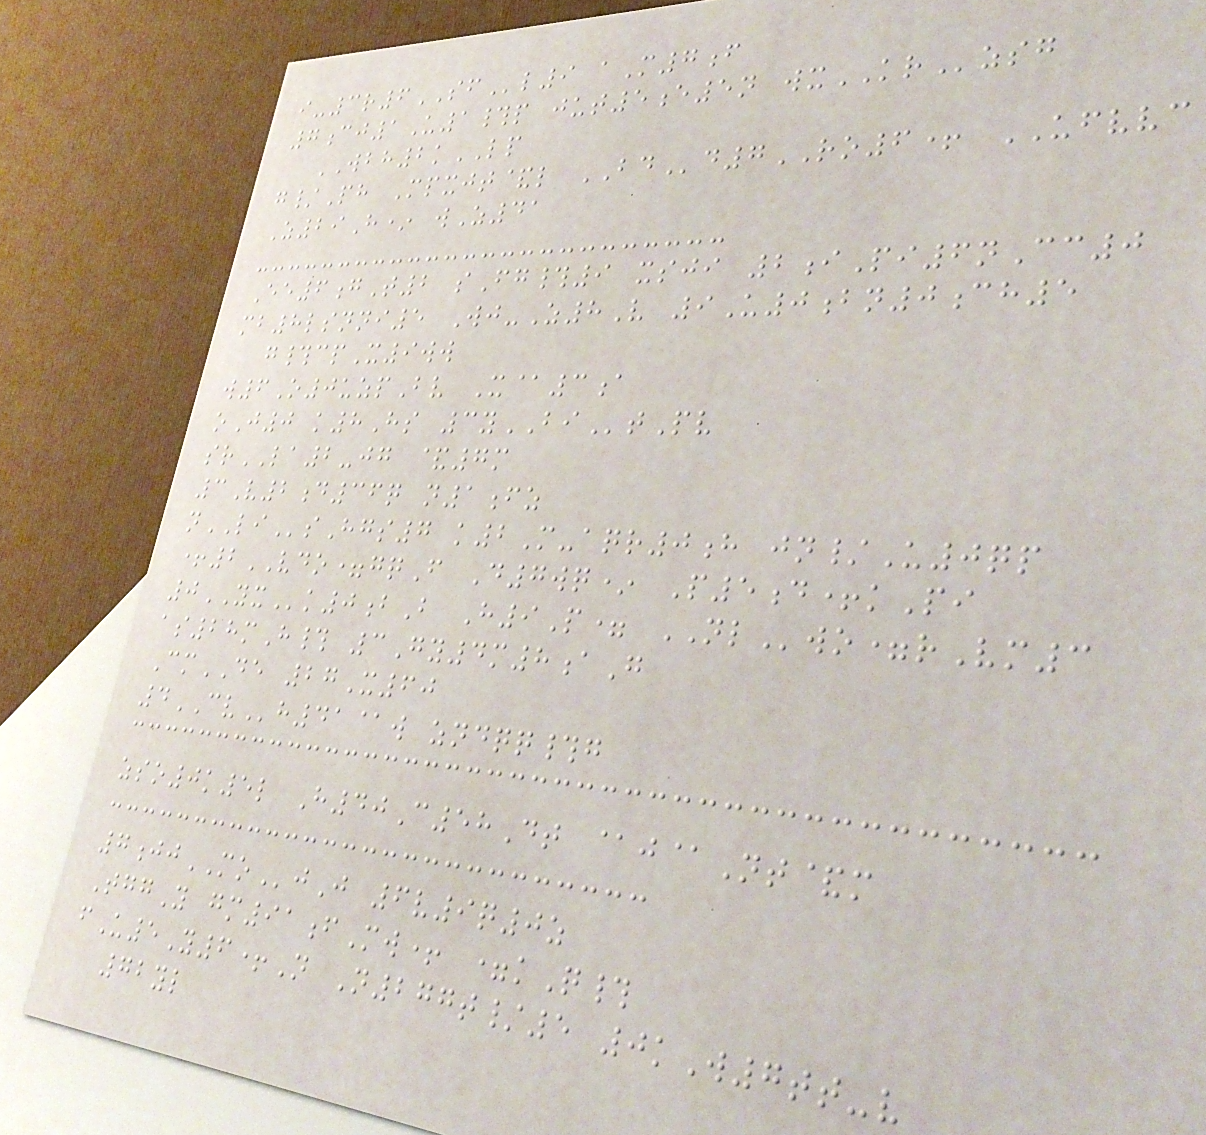i-3r6SFl9 aM7f
7cj1U1#p jut5e5n wxKRzsg
WBH2kLP
g/Ph Mpxjt&l BDd7RO6+ UFVVC
Z29H* wZ41
Ee6gT2 sFg#9 xsji 2iPi6nCc0
mb8lsnni5 Wj-Z8V 9U0bn0ch5
g#cpX9ww
w6O0uzpBv X@3a
oJ0 k8Hs 3yBItPv
srLA2-jg &7m
3V2d36q n1fz
nLIsHgs7 k2M-aqr0h jn/U0qp
+2VDO=gqF D7wq* P5d+kPi
0YXk0bB H9P= NLwo=rVm3
as28mH# 3Gy4m8aG
CmDE 27X60
4CVh41@w zndqq#g
zso0k5l H40C58Dt @j@Nt&m
7jjMOjJ 6v9q0z
TggY gm91fMw+ =kQ#
fU5Y6+N N277t/5 0kW7tt-v
72yl
